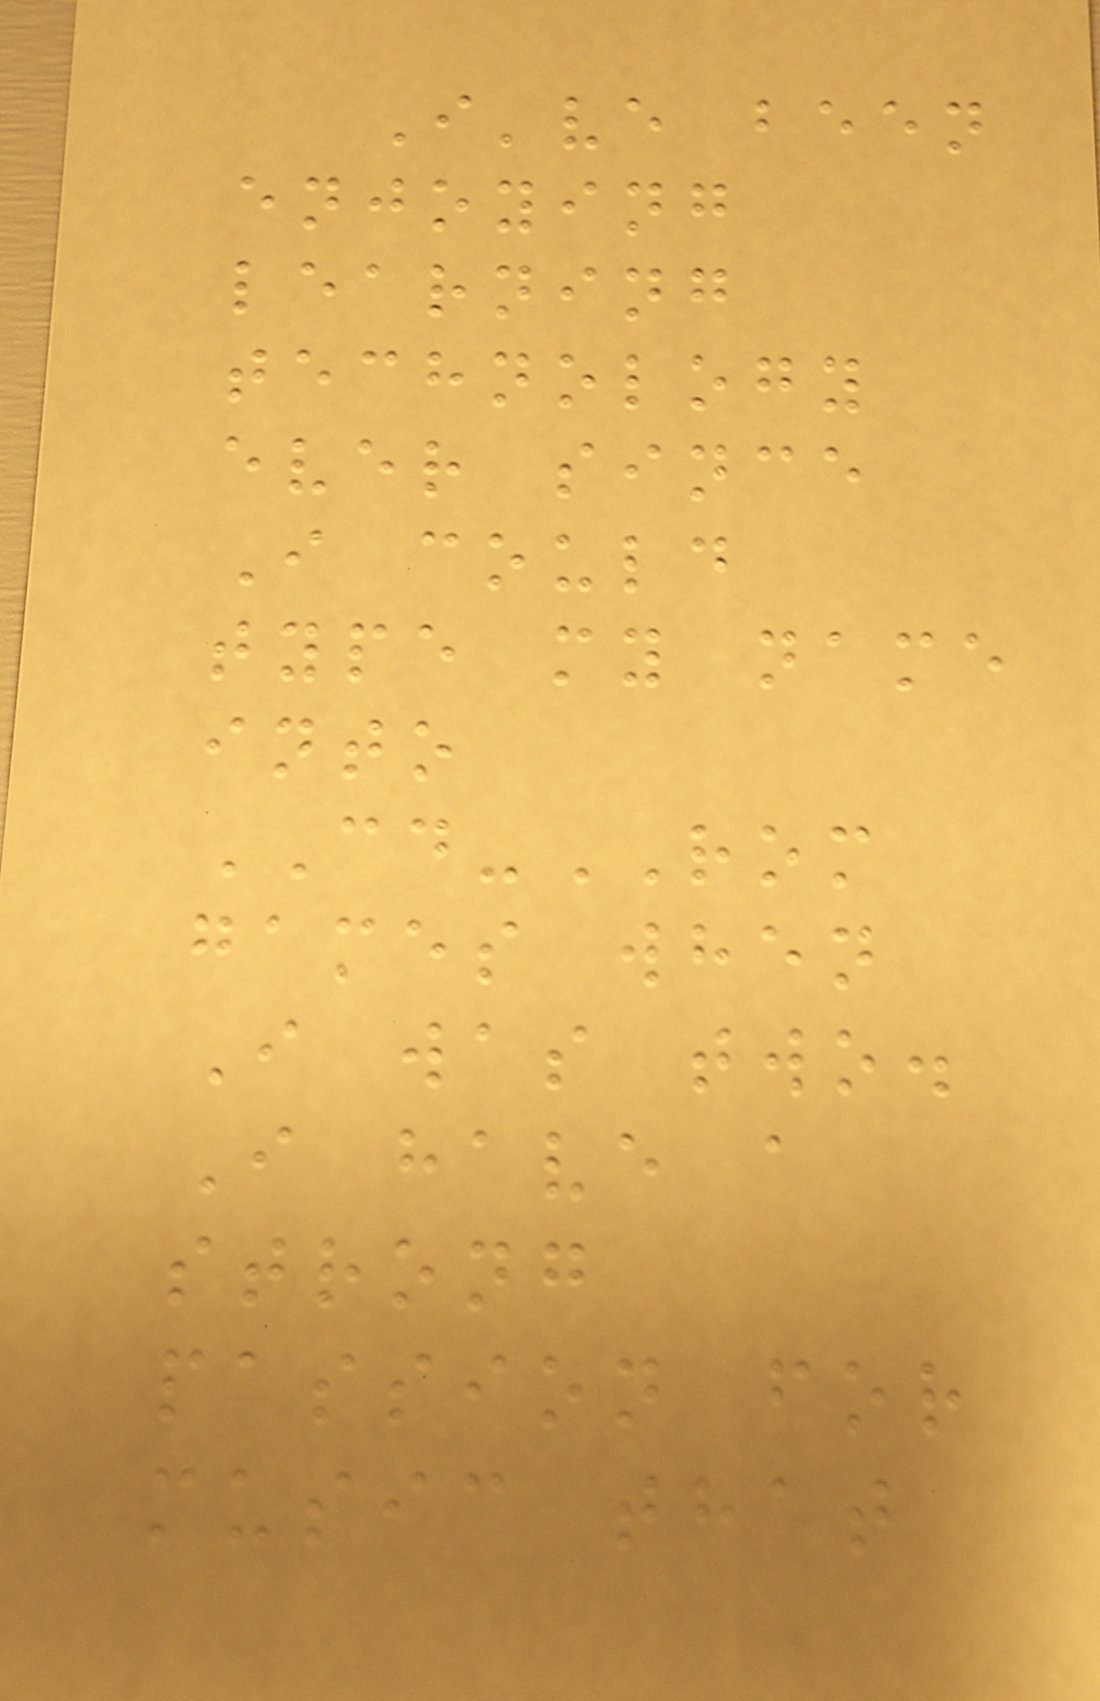I've been
enjoying
learning
technology
ever since
I could
type my name
into
CD-ROM
games when
I was two.
I have a
strong
passion for
music that
